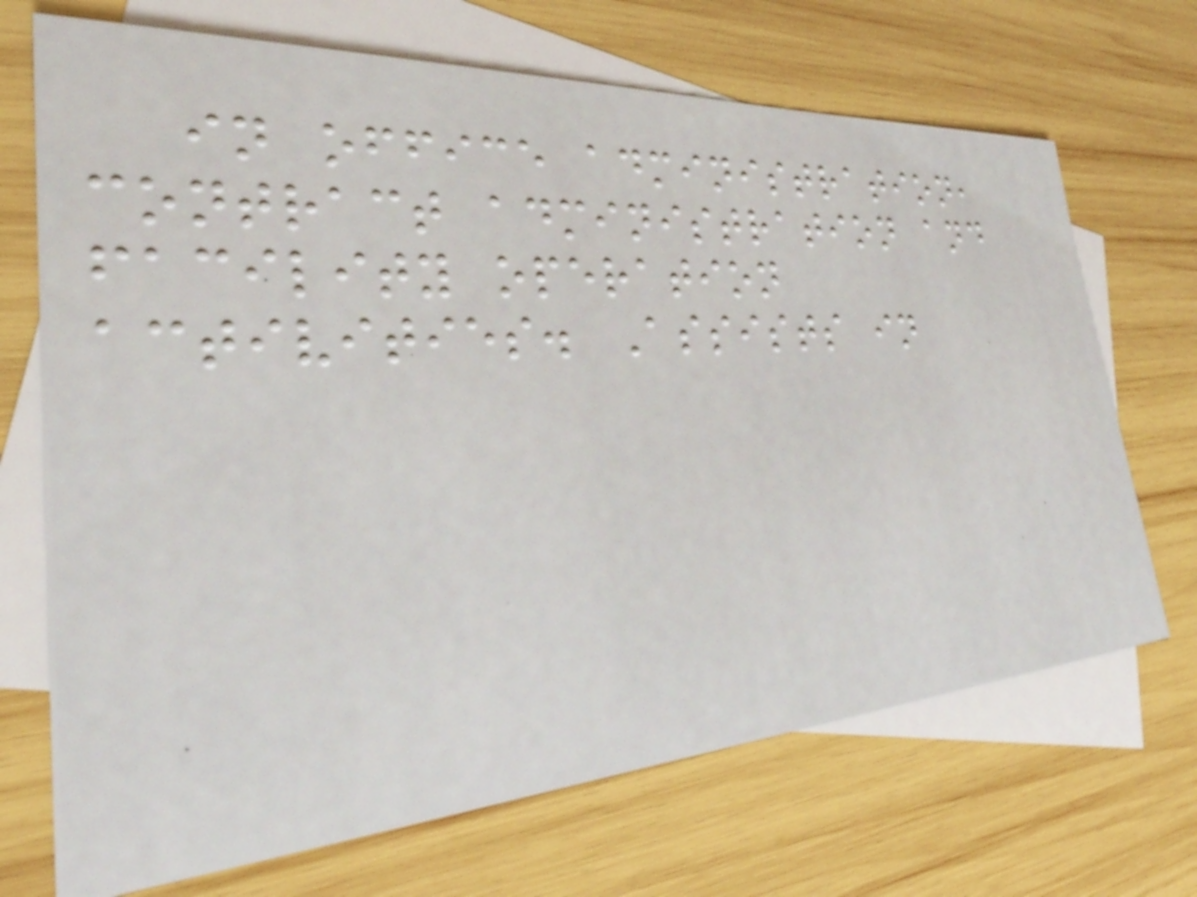in office administration,
contract administration and
facility operation
activities. Assists in
